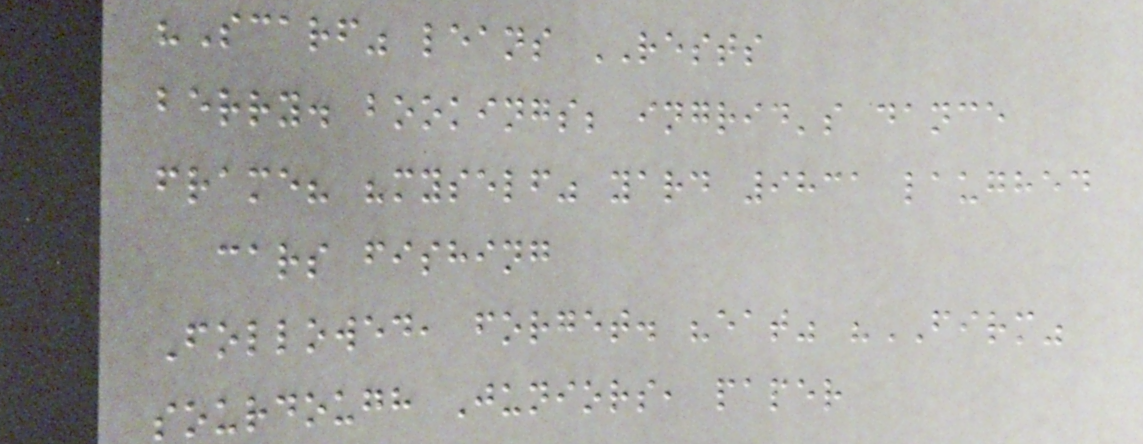"Scarf" leans RESTS
berry. bookings; ingrid's dance
frame? "myself" yard 9831 laughed
cars fishing
Followed, forget. "eat" "FIRM"
sourdough Juniors, paper
